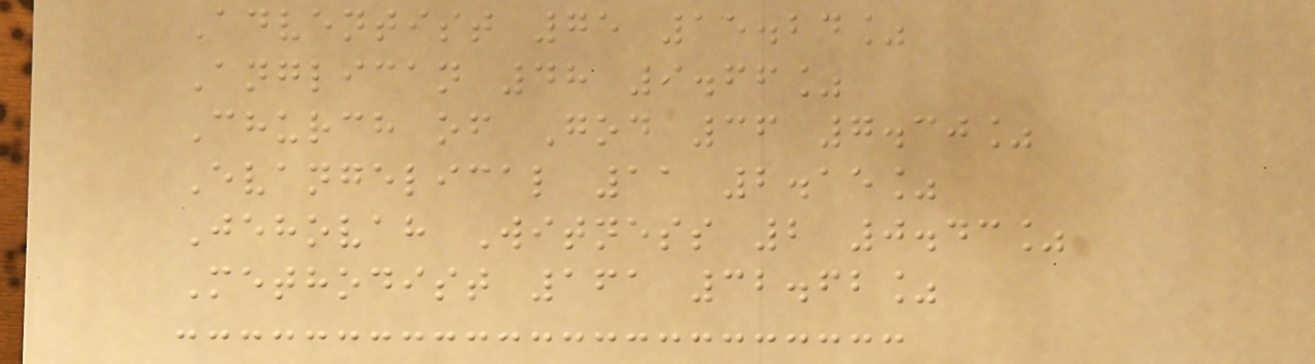Adventist 75 15.24%
Anglican 48 9.66%
Church of God 36 7.30%
Evangelical 11 2.15%
Jehovah Witness 2 0.43%
Methodist 161 32.62%
